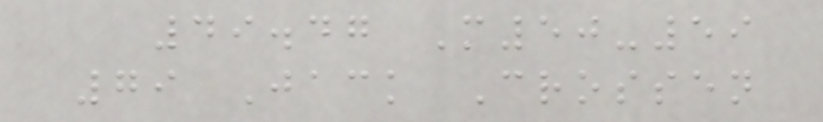49.47 M50-59
79 Jack Crossen
